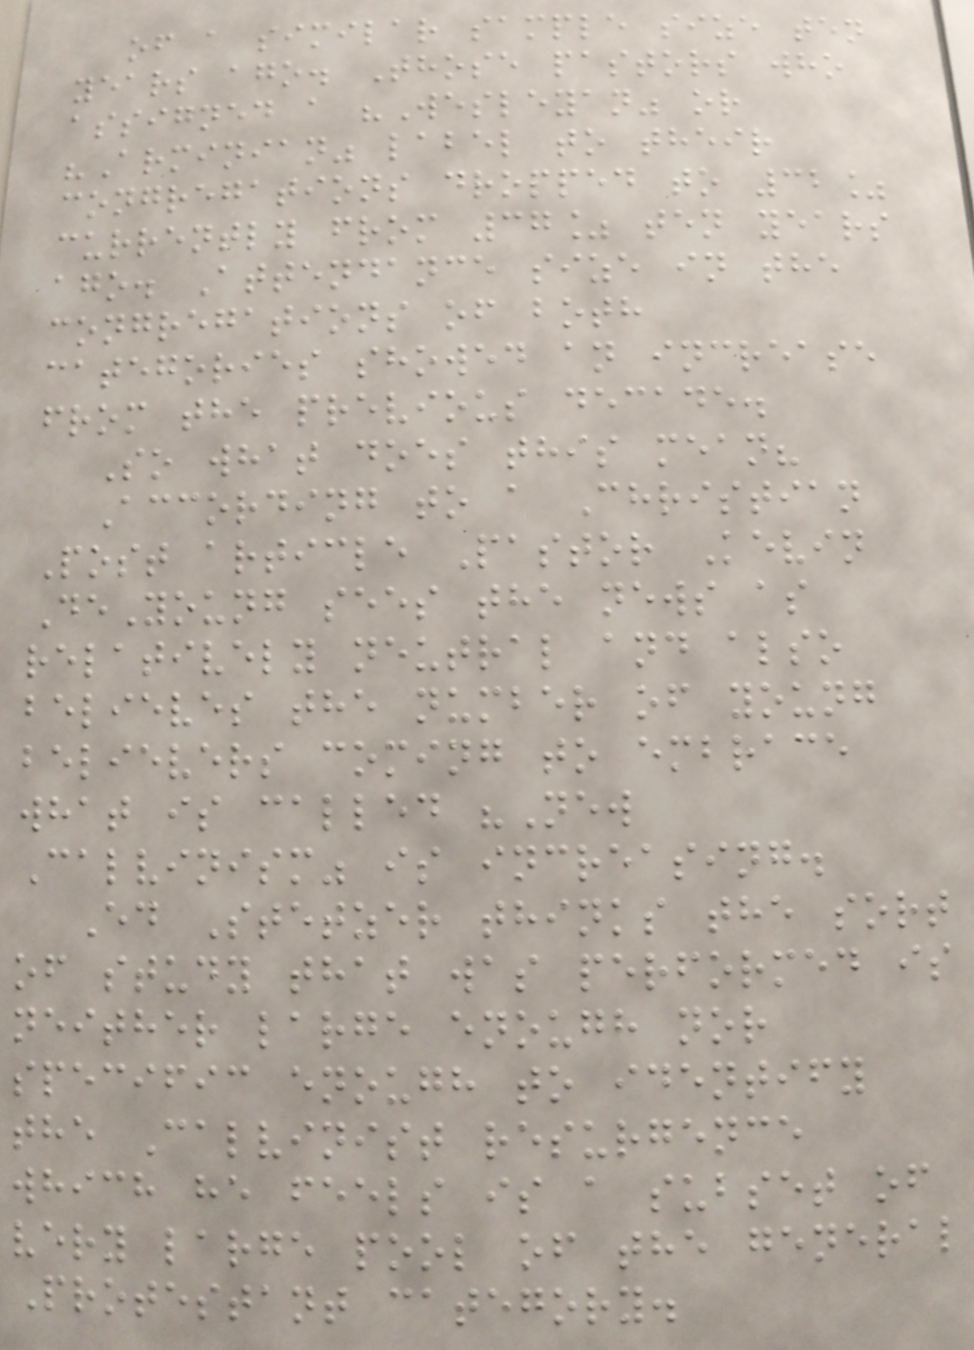of a similar sample size ten
years ago. Those pastors who
assigned a "Wesleyan" or
"Arminian" label to their
congregations dropped to 32%
currently from 37% ten years
ago. Attendance size in the
congregations of both
categories showed an increase
from the previous decade.
So what does this mean?
According to a Christian
Post article Pastor Kevin
DeYoung sees the news as
relatively neutral and also
believes the number of young
believers coming to embrace
what is called "New
Calvinism" is increasing.
Ed Stetzer thinks the sort
of study that was performed is
neither large enough nor
specific enough to identify
the Calvinist resurgence
which he feels is a subset of
very large pool of the general
Protestant category.
